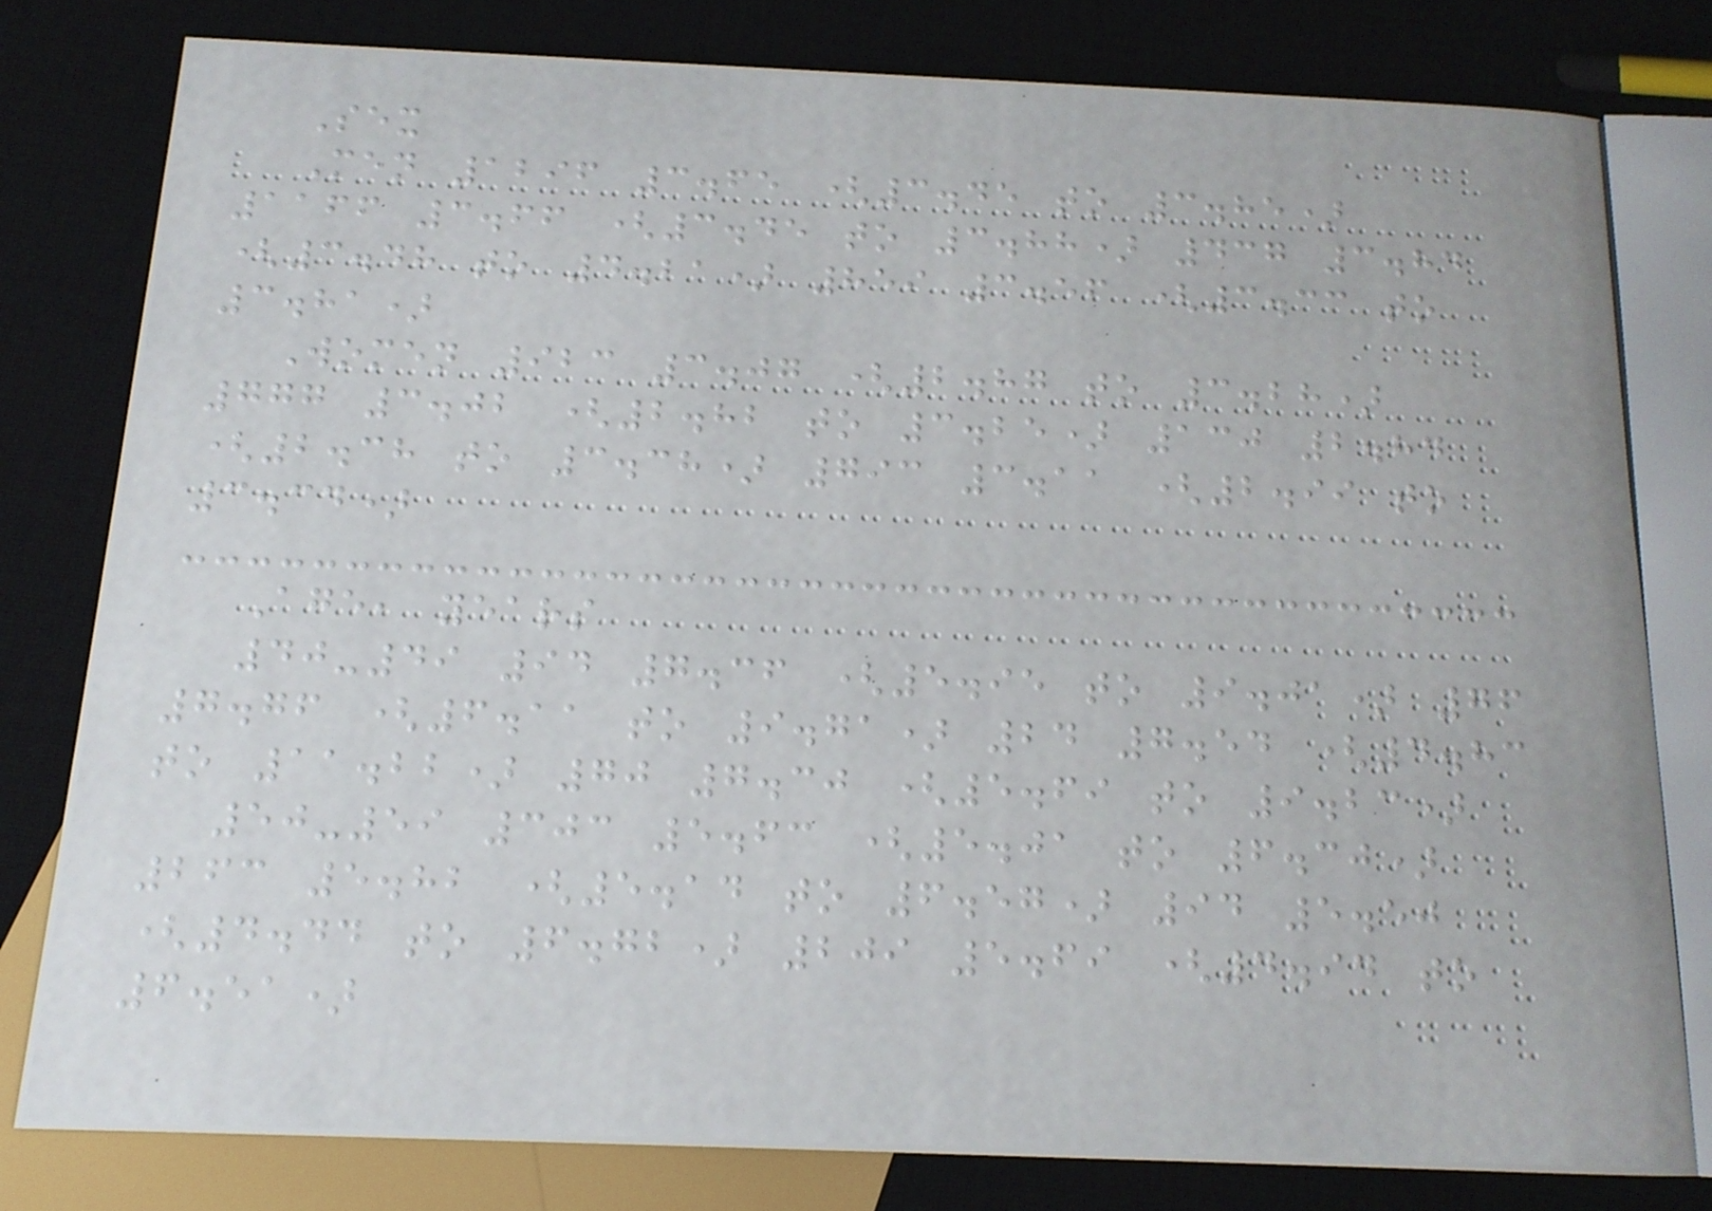Sex
Men 1296 3.65 (3.45 to 3.85)
1166 3.66 (3.45 to 3.88) 437 3.84
(3.48 to 4.21) 859 3.56 (3.33 to
3.81)
Women 923 3.07 (2.87 to 3.28)
777 3.02 (2.82 to 3.25) 130 2.84
(2.38 to 3.38) 793 3.11 (2.99 to
3.34)
Age, years
40-49 94 7.36 (5.95 to 9.01) 76
7.76 (6.11 to 9.71) 24 7.54 (4.83
to 11.22) 70 7.30 (5.69 to 9.23)
50-59 303 5.63 (5.01 to 6.30)
263 5.82 (5.14 to 6.57) 94 5.50
(4.44 to 6.72) 209 5.69 (4.94 to
6.51)
